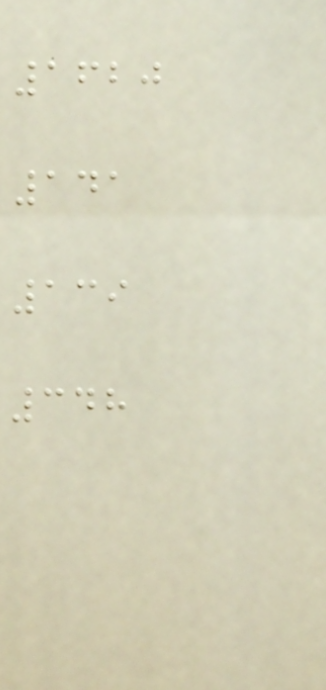1620
141
139
348
